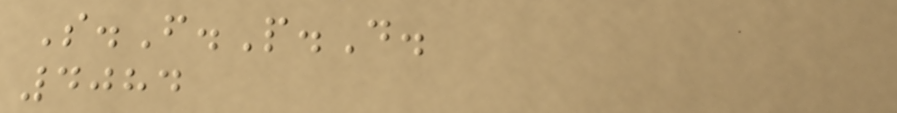S.F.P.D.
4084
